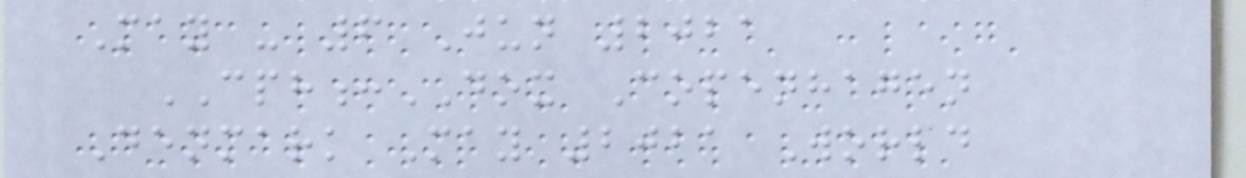May - 6 Jun 2021
CPH:DOX Copenhagen
Denmark May 2021 World
